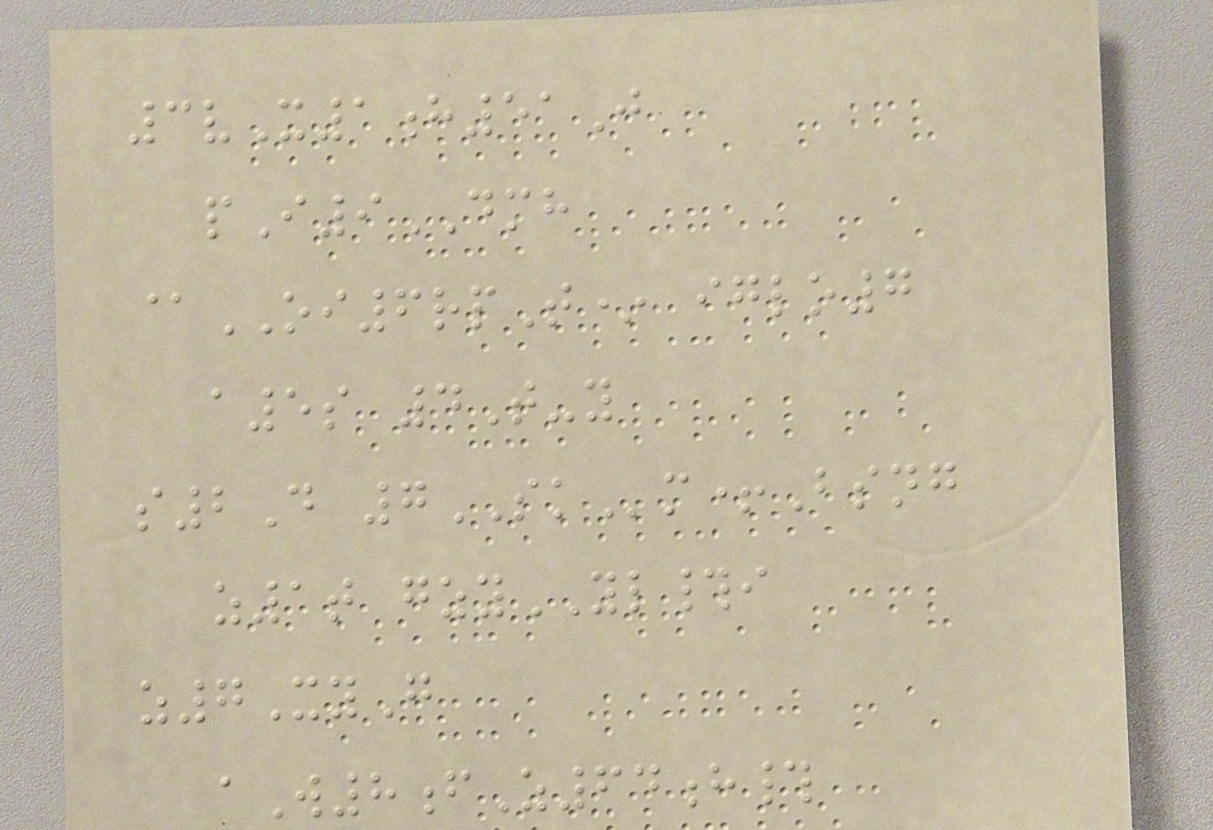3vX1h51J
pI9DMH
@OI6rpT* iglo7
a5s 4T-y
s2D 7SKm+Bsng
z1t gzyYL#i
z7XyG
aW8fZ64h#
